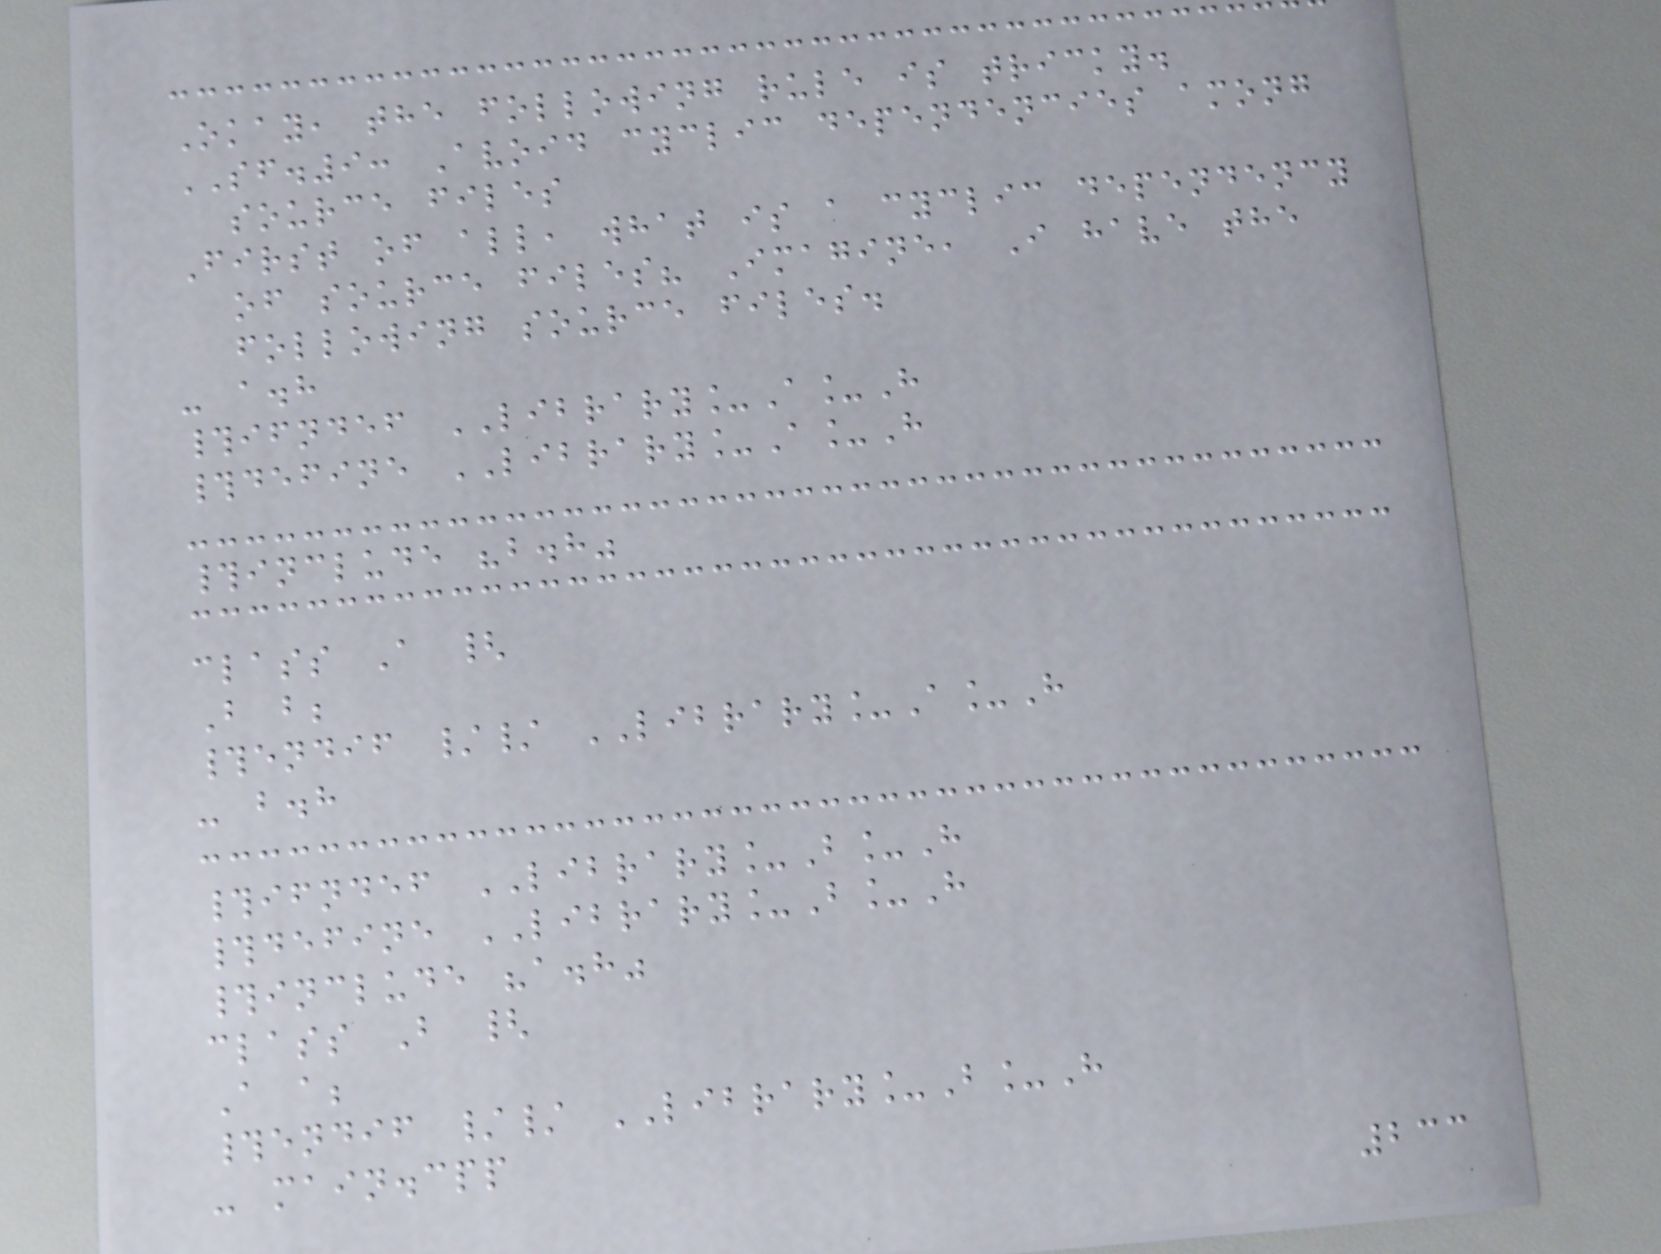Okay, the following rule is tricky.
SF.9: Avoid cyclic dependencies among
source files
First of all, what is a cyclic dependency
of source files? Imagine, I have the
following source files.
- a.h
#ifndef LIBRARY_A_H
#define LIBRARY_A_H
#include "b.h"
class A {
B b;
#endif // LIBRARY_A_H
- b.h
#ifndef LIBRARY_B_H
#define LIBRARY_B_H
#include "a.h"
class B {
A a;
#endif // LIBRARY_B_H
- main.cpp
233
